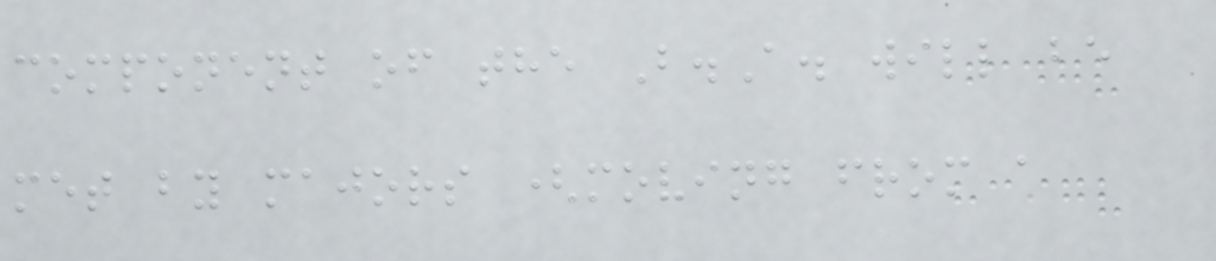component of the B.A. will be
met by majors (moving from a
